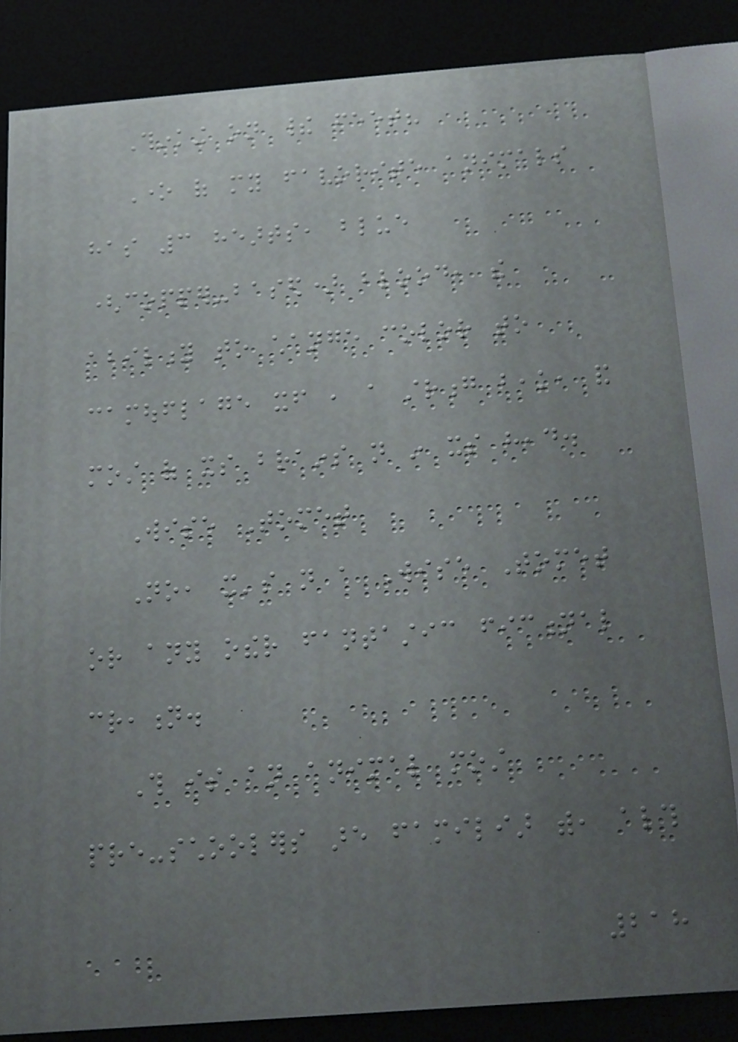Thinking on their feet?
One of my favorite animals
has 3 hearts, blue
(copper-based) blood, the
ability to change color to
camouflage itself , a strong beak, and
most of its brains not in its head.
Wise Tomet
No, it's not a Wise Tomet
or any other fantastic fictional
creation.
This is an animal most
pre-schoolers are familiar with, although
218
